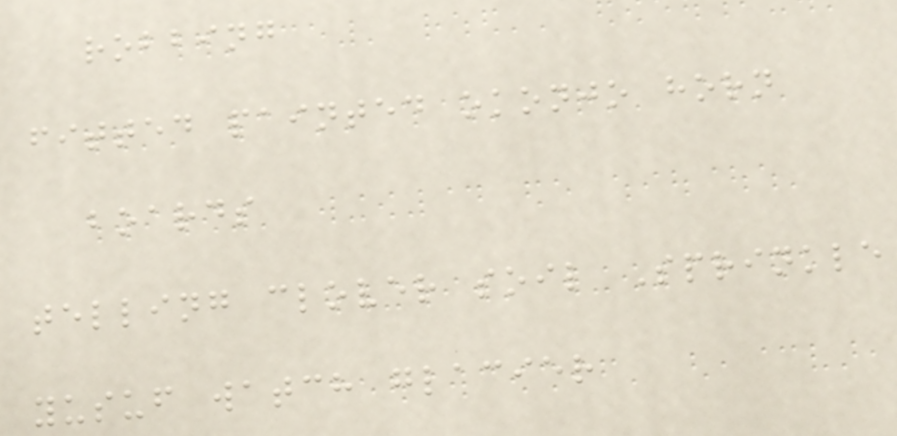robbing
fitted painted okonjo horn
boards
telling clover soil Sprinkle
yusuf watch glacier
